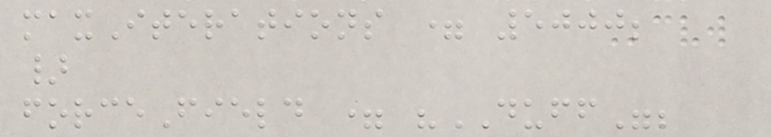maxIterations = 5000;
}
forceField = "DUFF";
